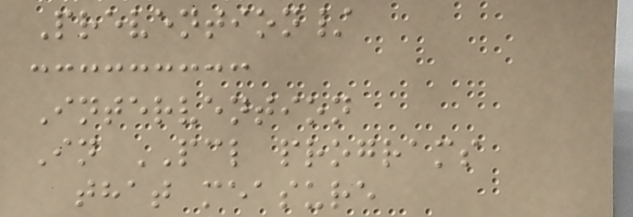Prevention/
Intervention
In PCL programs
that measure
